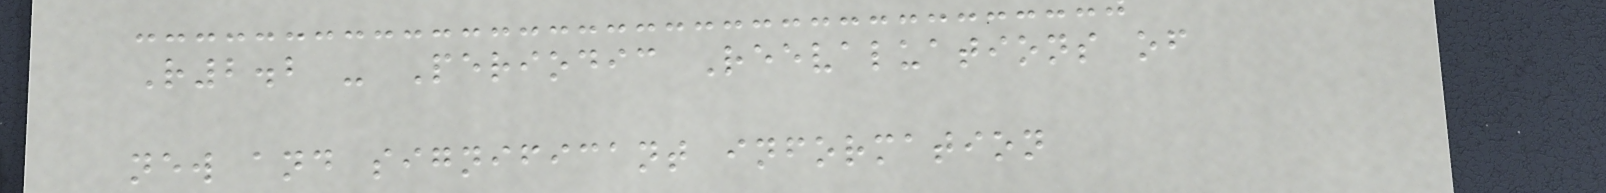R2.2 - Periodic Reevaluations of
new and significant information
